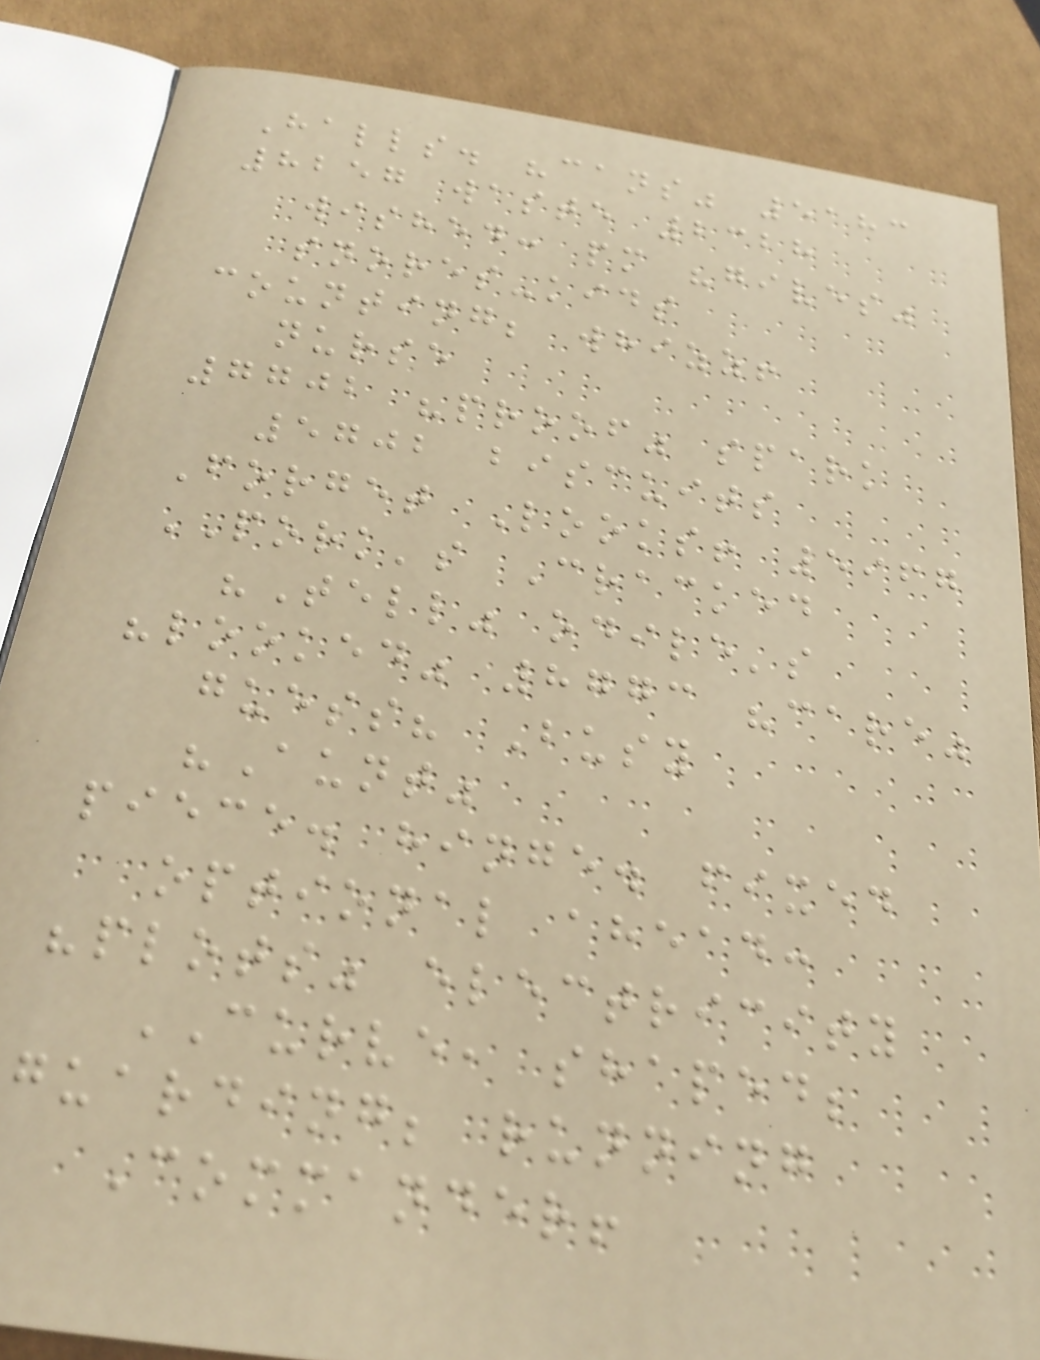Halls. "cans" 5183
8257 waste 2328
wished: pm "gives"
snores-kids
counting; whizz!
nurse
7702 "proof" spark
5702 biscuits
Forget Looks! 5967
PORK's Cracked
"Tell" odile's
"looked" 8773 "care"
guess? Busy
"Aunt"
piece. hinge. fixed
optional ahead:
"plots" electricity
CURVE, shaped;
guarding; running
Commander!
